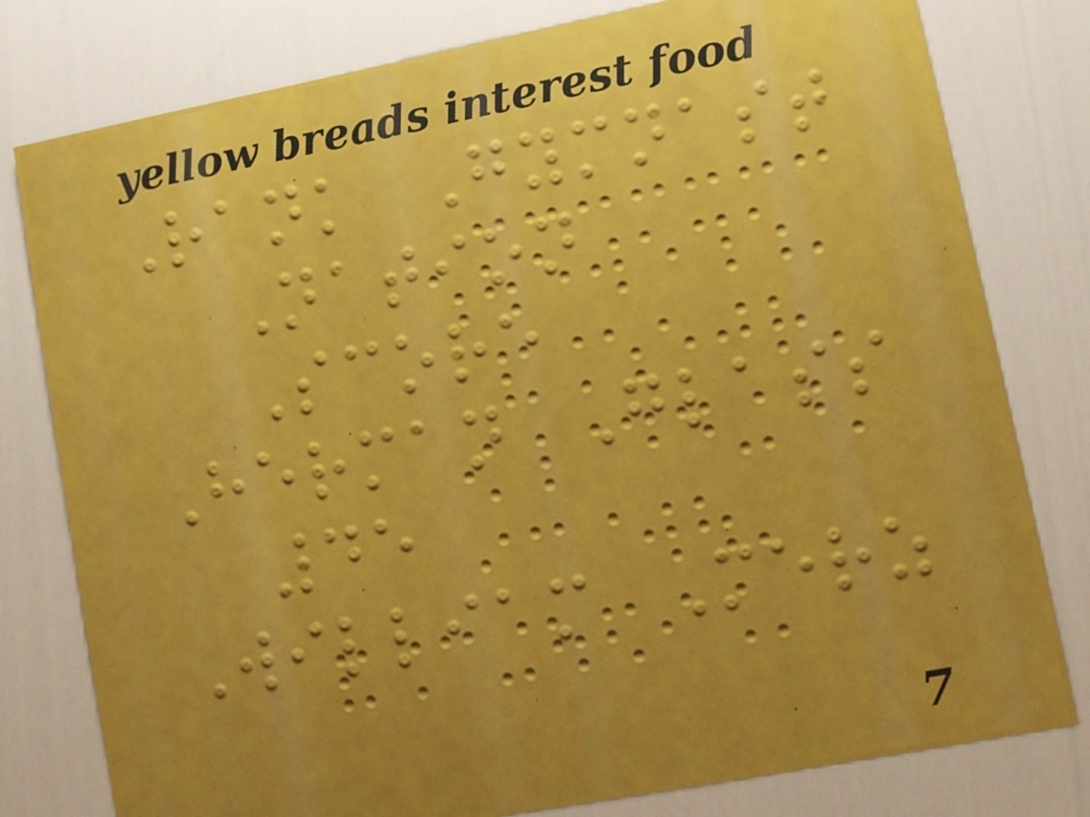Rank Gymnast
Nation
Score
Herman Glass
45
William Merz
